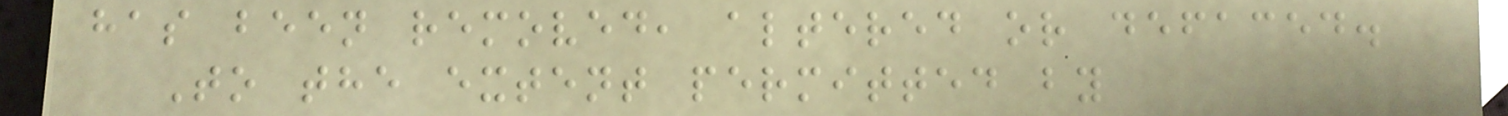has been removed, altered or defaced.
To the extent permitted by
